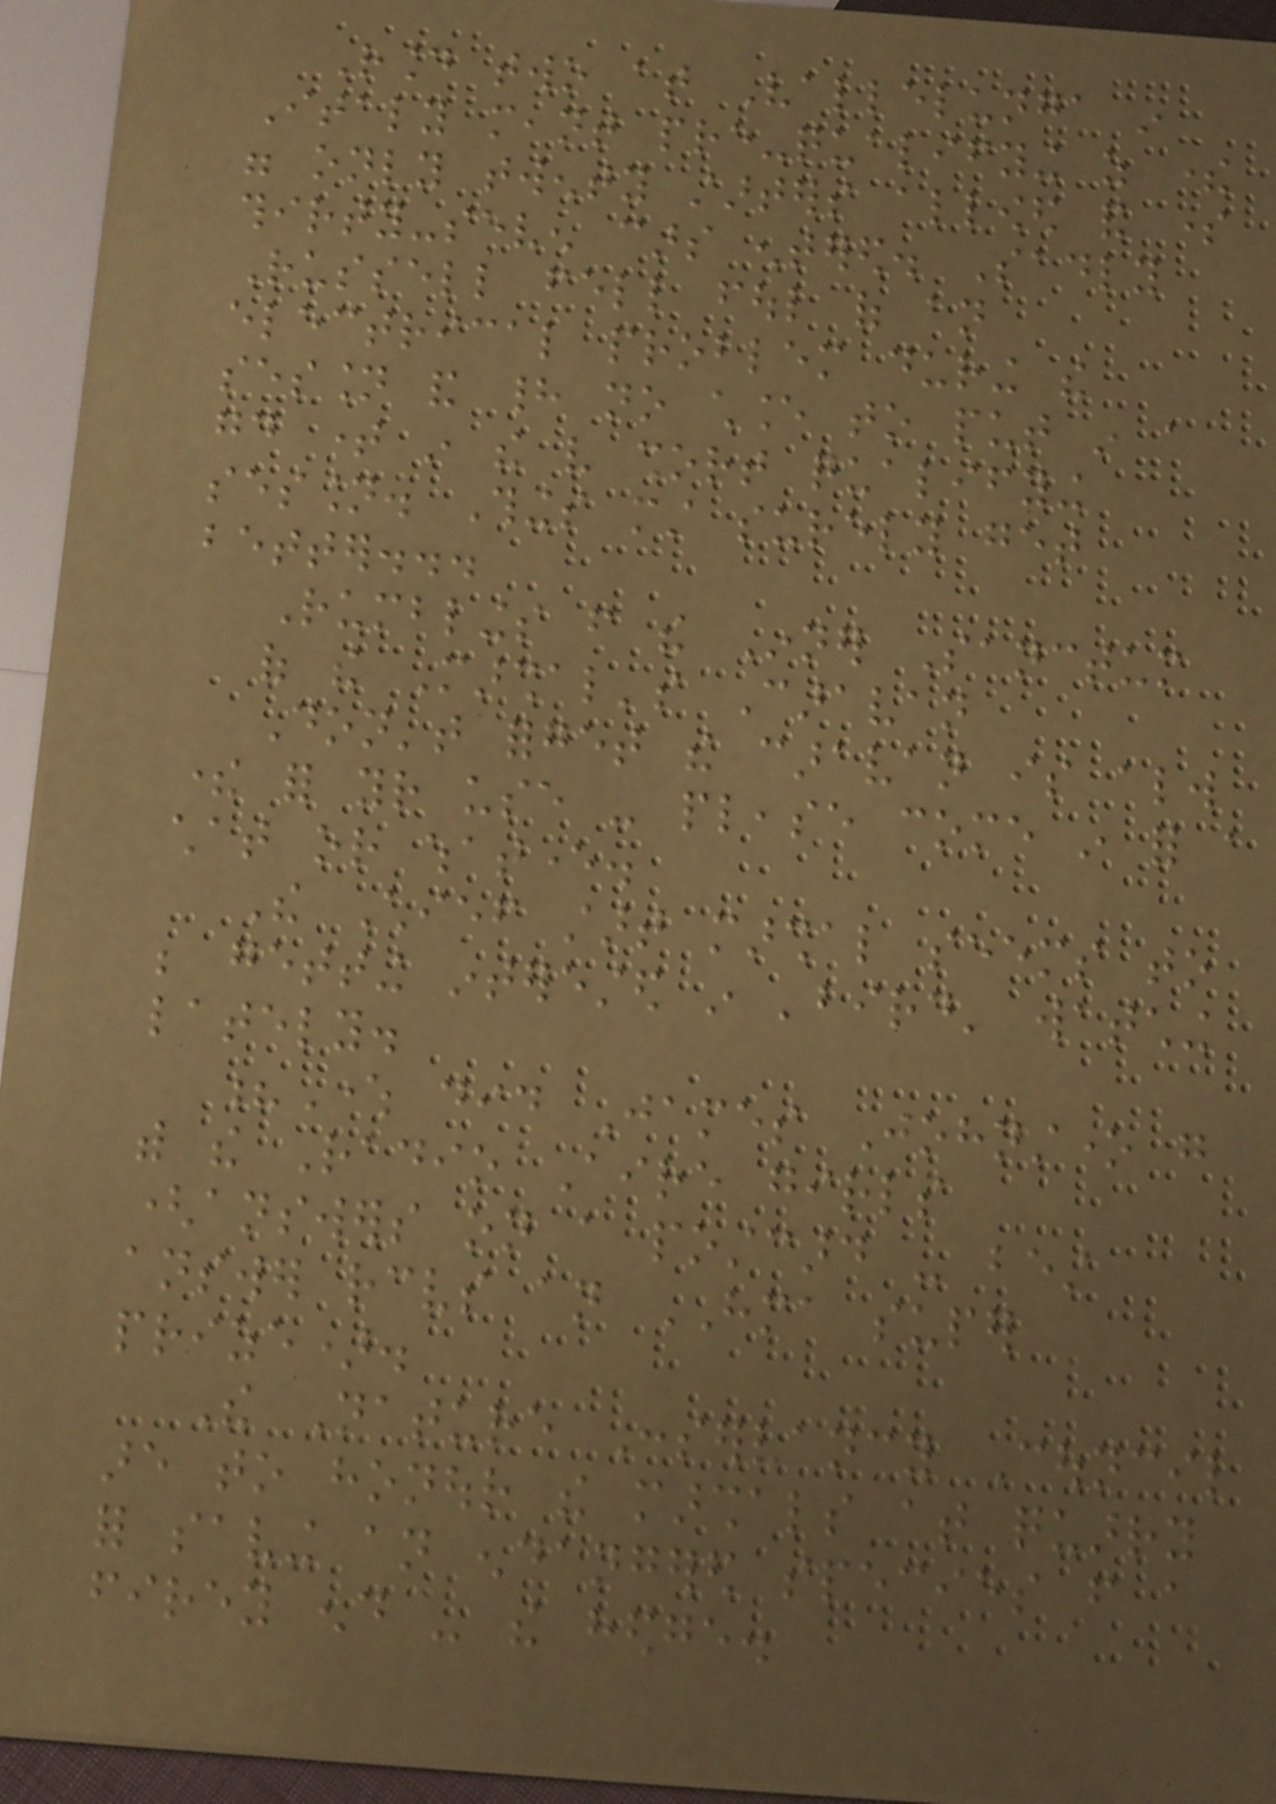Round two at Vallelunga in
Italy meant pre-qualifying as there
were only twenty starters allowed and some
thirty-seven cars entered. Sadly
Russell fell foul of an
electrical problem during the
session and had no chance to put in a
good time in the very short qualifying
session. Things must surely get
better...
Rumblings from the Inner Sanctum
of the Marshal's Caravan
Don't forget the caravan is always
there for your use - please come in for a
chat or whatever.
The Chief start marshal seems to
be getting interested in 'bird' watching
lately.
?Where did James Johnstone go
with the Radio Aire girls
(answers on a postcard - best
answer receives an HMA super
prize).
The Nature Conservancy Council
are to honour the marshals at quarry
for saving an endangered species from a
firey end - the hedge.
